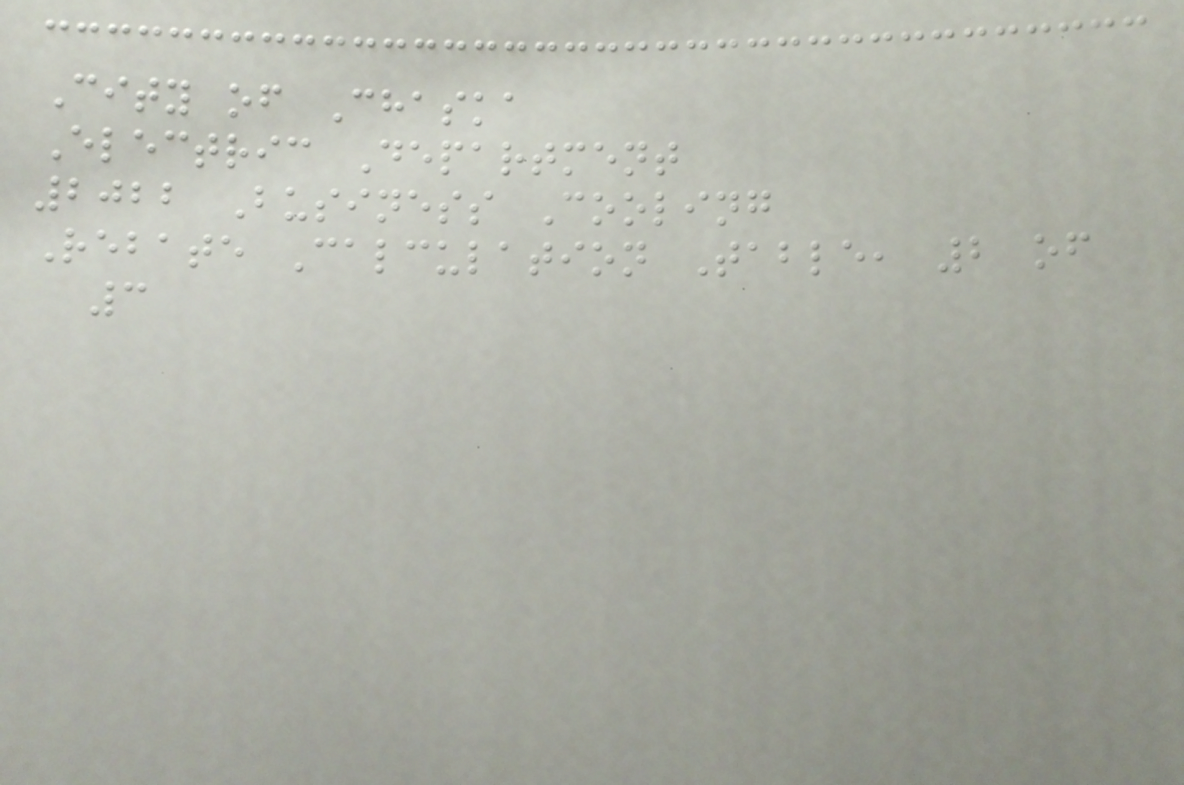City of Chaska
Electric Department
2022 Business Cooling
Rebate Calculation Table, 2 of
3
